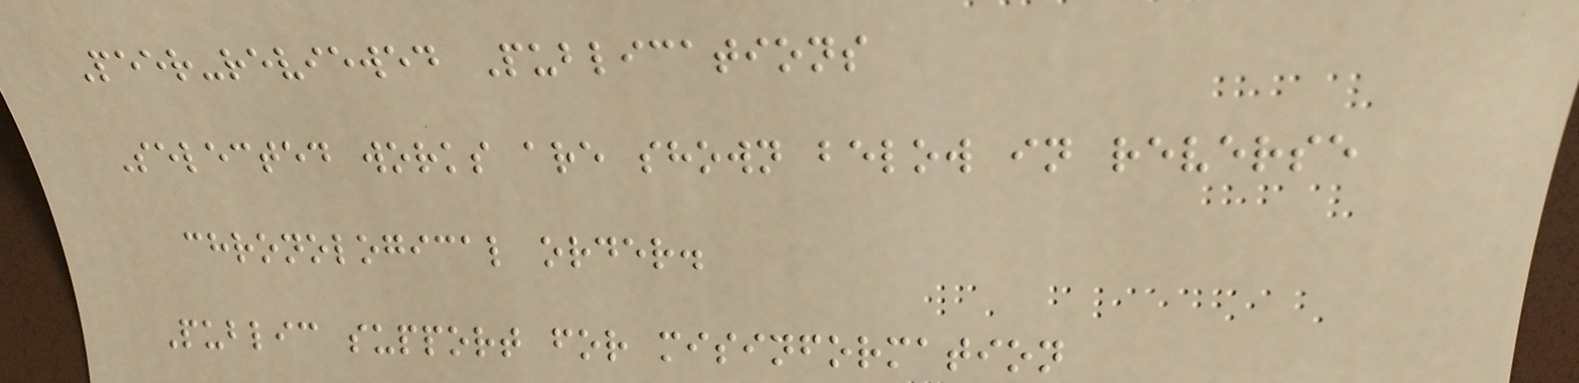Peer-reviewed Publications
Selected works are shown below in reverse
chronological order.
Public support for misinformation
